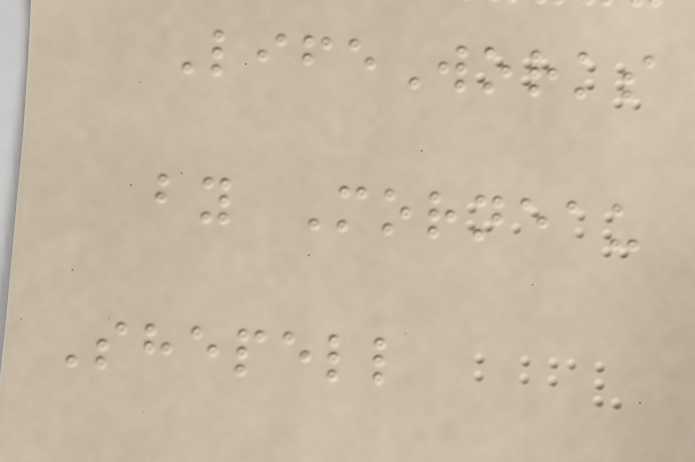LifeWorks
by Morneau
Shepell
